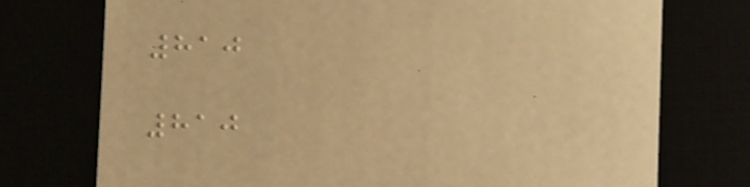810
810
